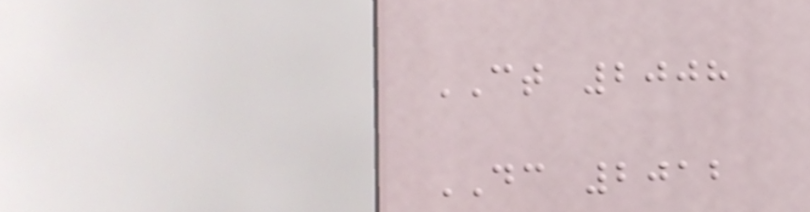CT 2008
DC 2012
